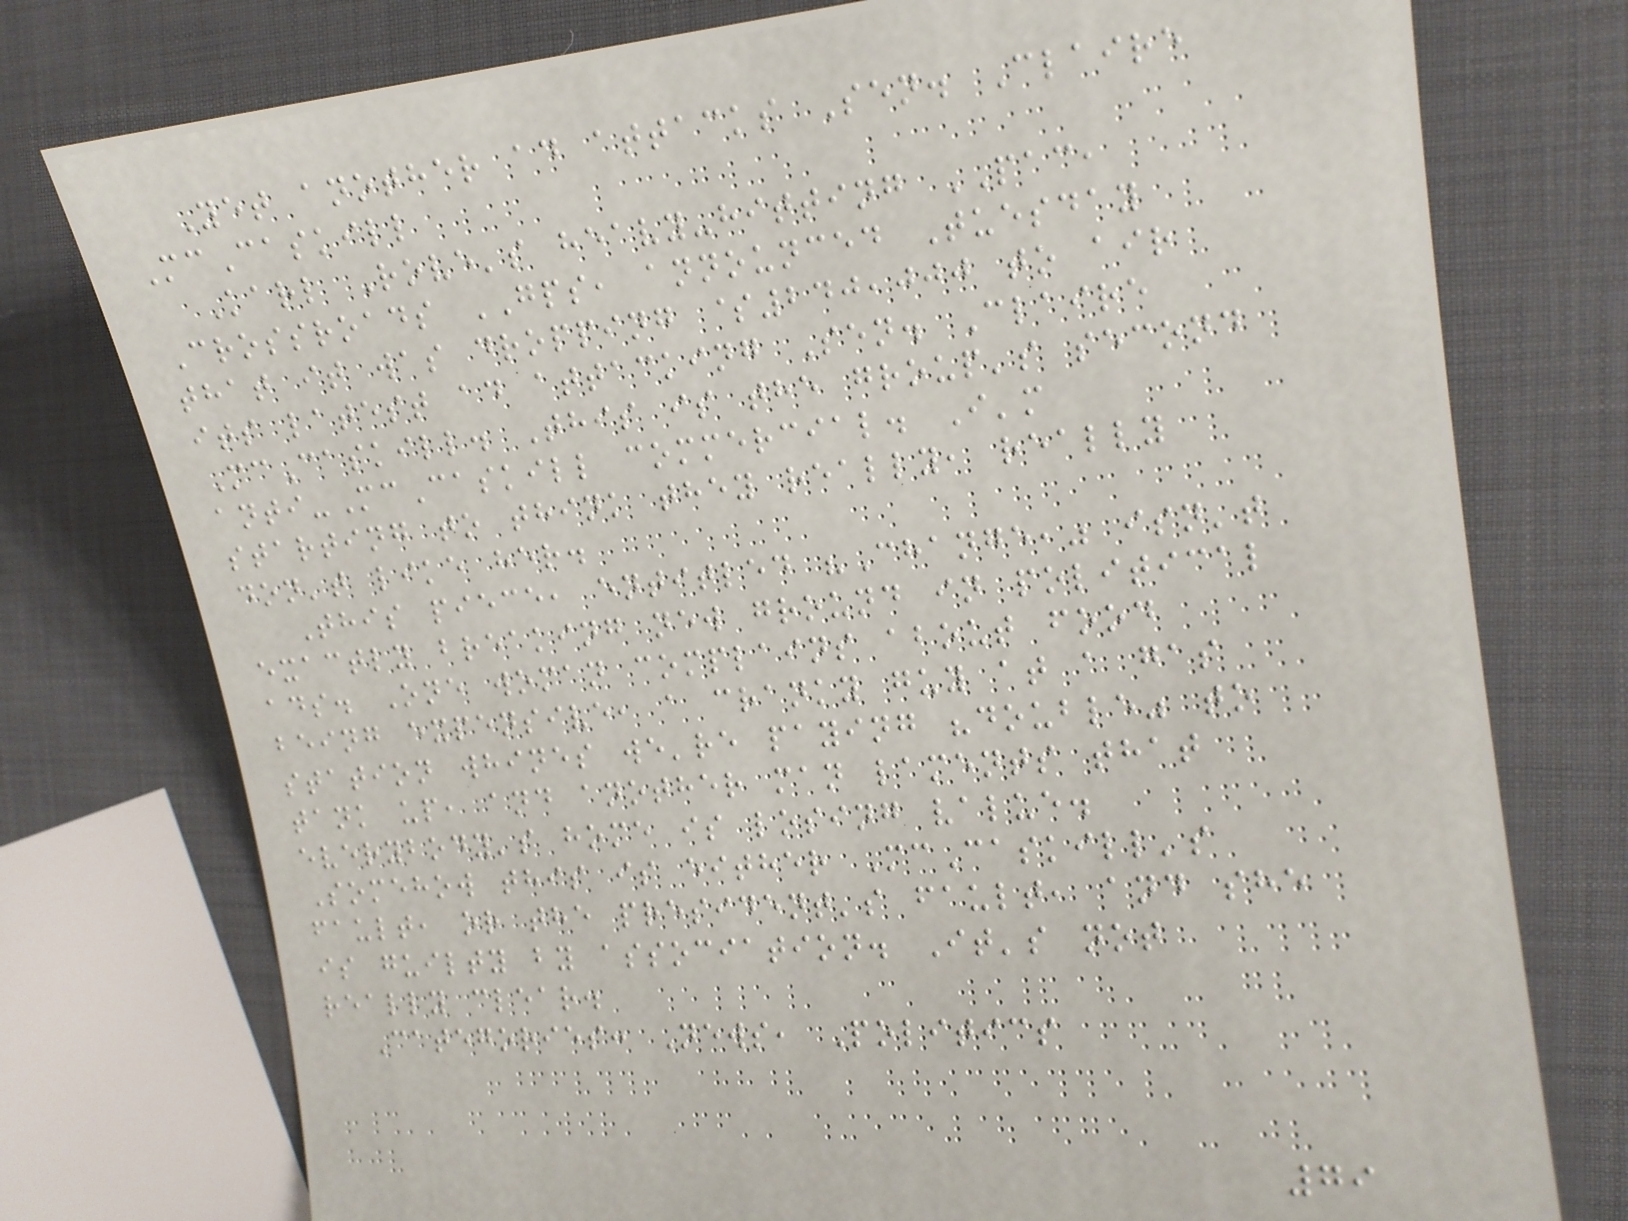Yet another ad attacks Sen. Claire
McCaskill
Karl Rove's heavy-hitting PAC,
Crossroads GPS, announced Tuesday
that it was dropping $240,000 to air
its latest ad attacking Sen. Claire
McCaskill. This is the group's second
anti-McCaskill commercial. I'm
starting to think they really, really
don't like her.
This piece, entitled "Change," isn't
exactly breaking new ground in political
ads. One woman complains about food
being expensive, a cranky guy at a gas
station whines we're paying "double" to
tank up, and another man laments that
everybody's home is losing value.
Somehow this is either McCaskill's
fault, or the president's fault, and she
is guilty by association. It's not
really clear.
Categories: News, Politics
79
